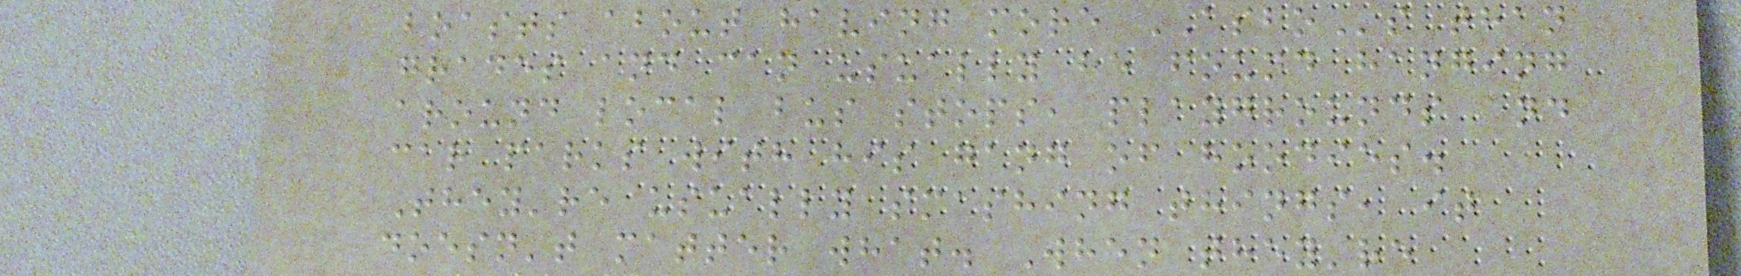boasts about having more ASBOs than
grades and can usually be found hanging
around local bus stops, playgrounds and
car parks with his gang of hoodies.
They're usually smashing things, it
doesn't matter what. When they're
